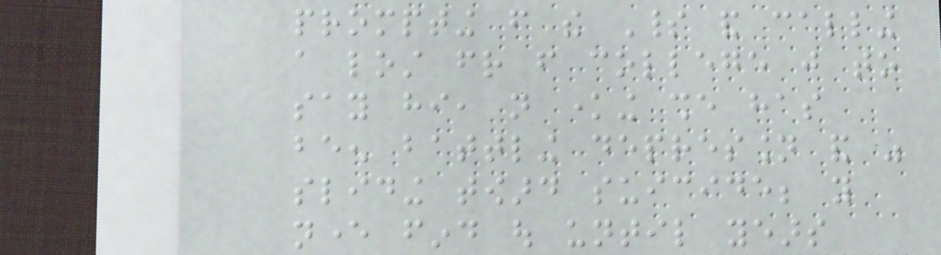prompting from the Spirit and calling
a lost friend from college just to
say hi, not knowing she has
been battling depression and was
sliding toward suicide; you
never find out until years
